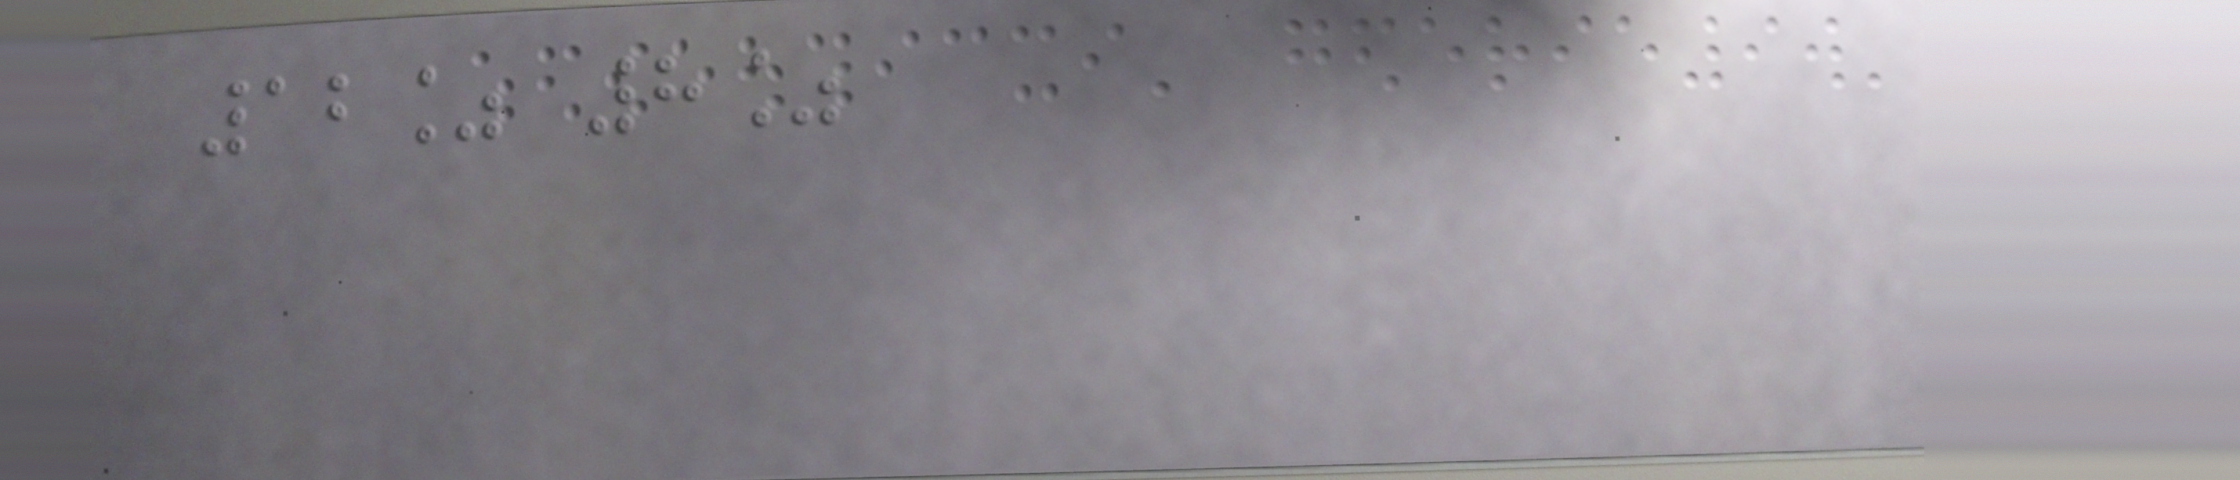12% 8%
